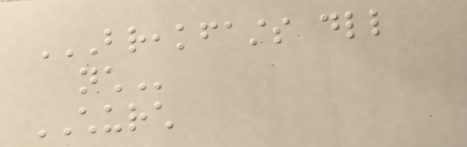BREAKFASTS DLL
NCH
CHURCH
